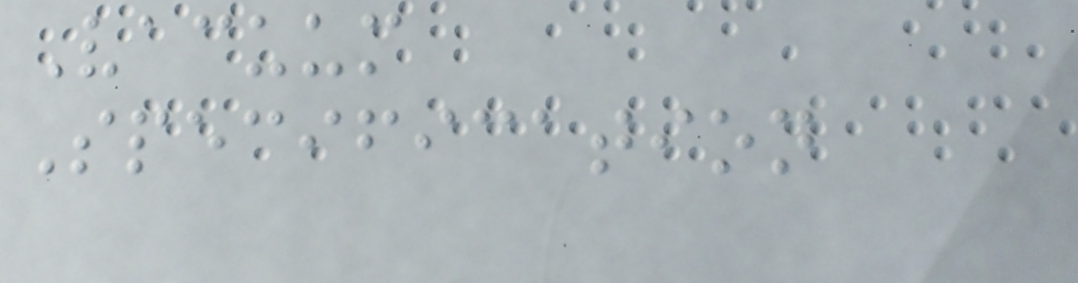Vacuum
Specification
